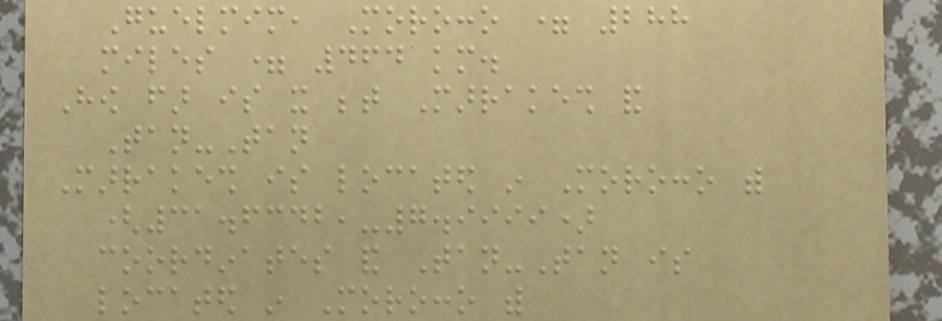Guelmim, Morocco = 288
miles = 464 km.
How far is it between Marrakesh and
Tan-Tan
Marrakesh is located in Morocco with
(31.6342,-7.9999)
coordinates and Tan-Tan is
located in Morocco with
